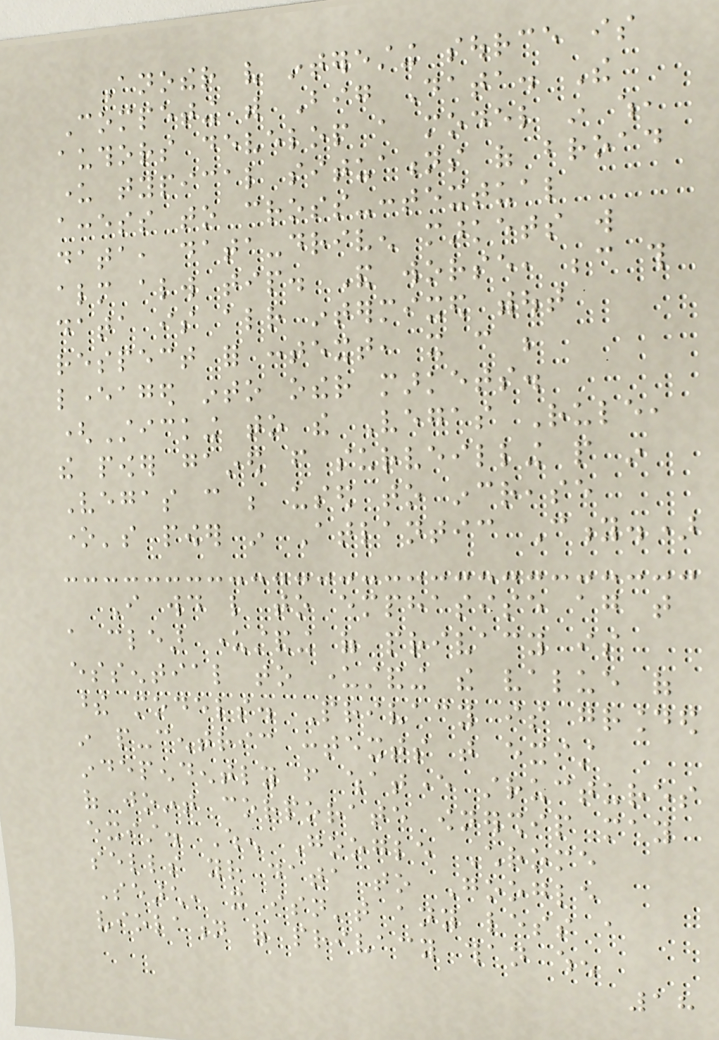Another very interesting source is
Competing with Big Data. The
authors develop a model in which,
under typical situations of broad
access to cross-contextual
data, data-driven markets will
almost always tip. And worse, because this
data is already intermixed without
respect for context, it can be
leveraged into other markets.
(Sticking to the Vegas Rule,
the power gained from surveilling people in
Vegas can be used to increase
one's power in Atlantic City.)
I would like to emphasise again that
a clear understanding of privacy is
essential to understanding the value of
these models. Privacy is grounded
in people-centric contexts that exist
independently from whatever structures
of joint corporate ownership may
exist. When Google Chrome
sells your data to Google
Search, it isn't any less a
violation of privacy than when
18
